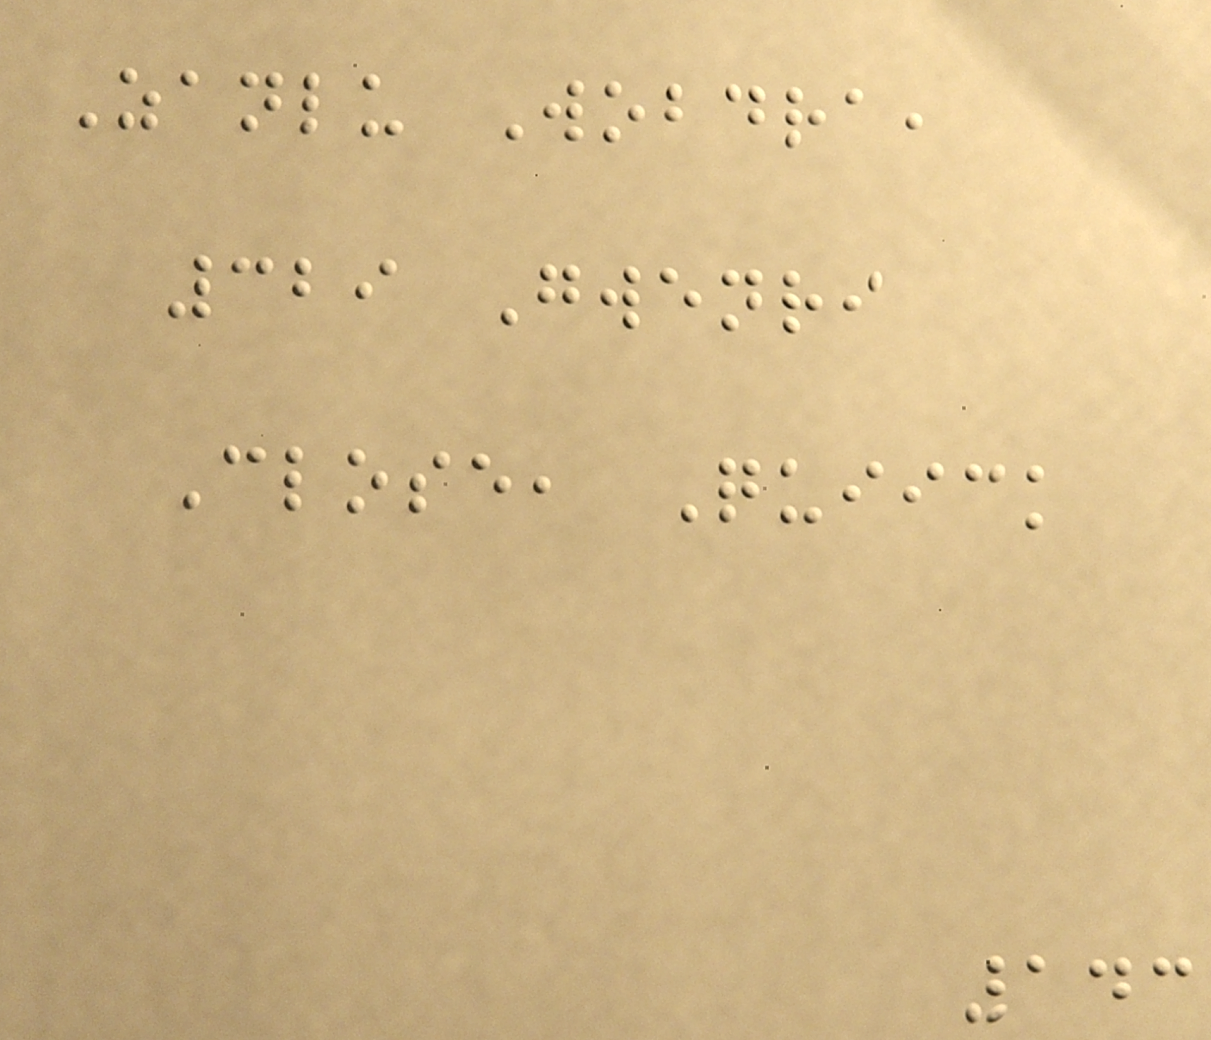Zanlu Wobdra,
329 Gwenri
Close, Quiick
143
